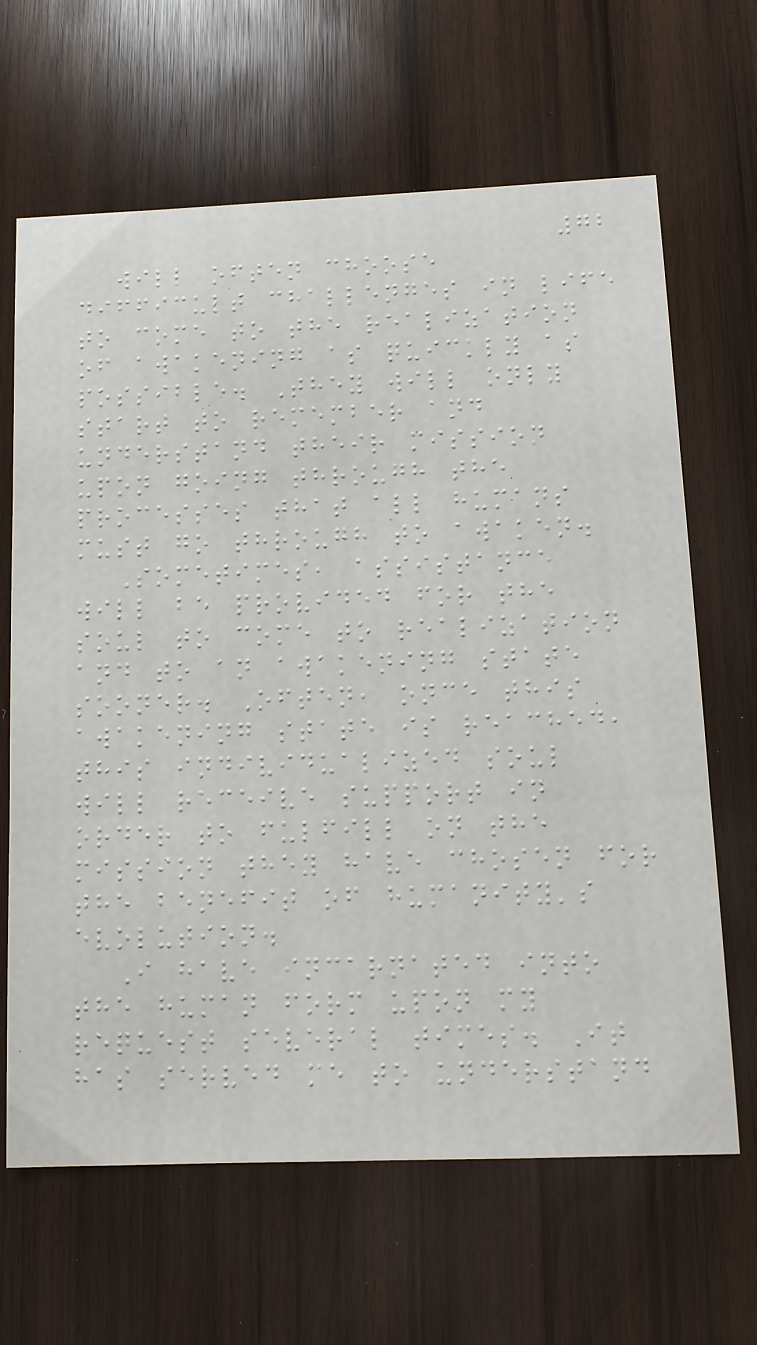72
will often choose
difficult challenges in life
to come to the realization
of awakening as quickly as
possible. They will only
start to remember and
understand their mission
upon going through the
processes that all humans
must go through to awaken.
Sometimes, assistance
will be provided for the
soul to come to realization
and to an awakening state
sooner. Often, once this
awakening state is reached,
this individualized soul
will receive support in
order to fulfill on the
mission they have chosen for
the benefit of humanity's
evolution.
I have incarnated into
the human form upon my
request several times. It
has served me to understand
